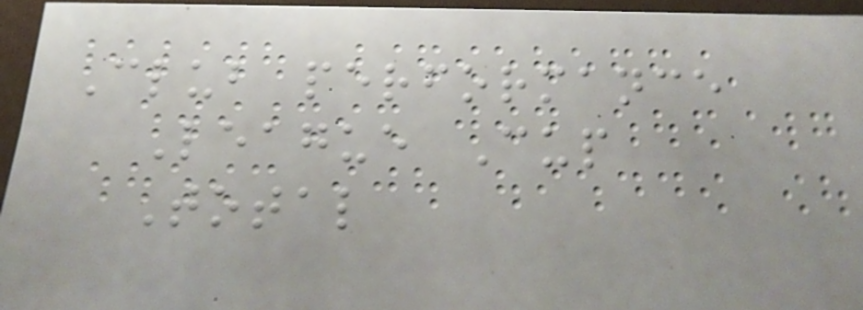Club performance
League Cup
Total
